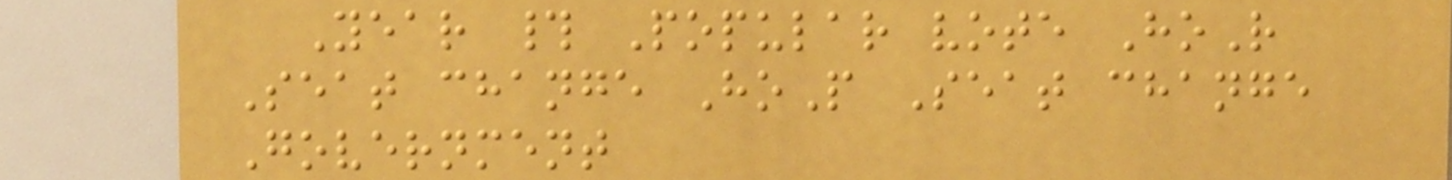Year # Popular vote HoR
Seat change HoP Seat change
Government
